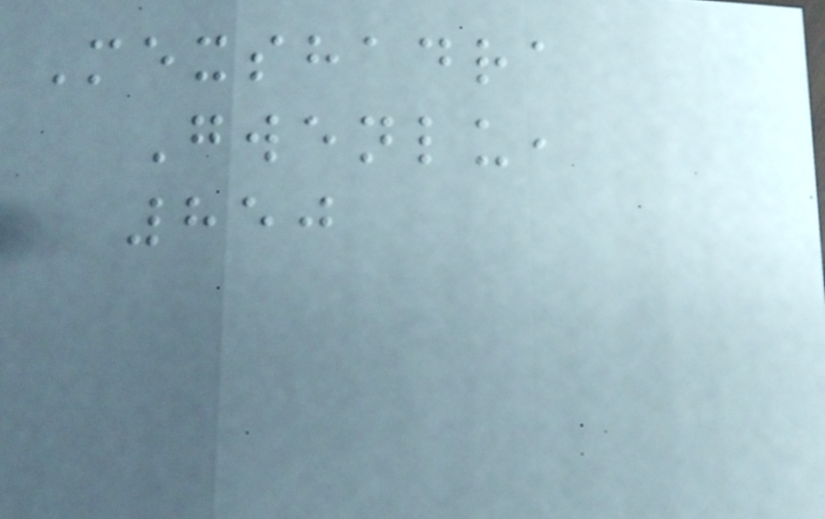Mexshadra
Gwenlu,
850
